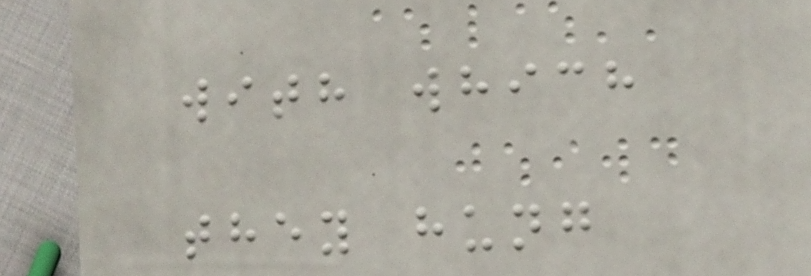with which
they hung
